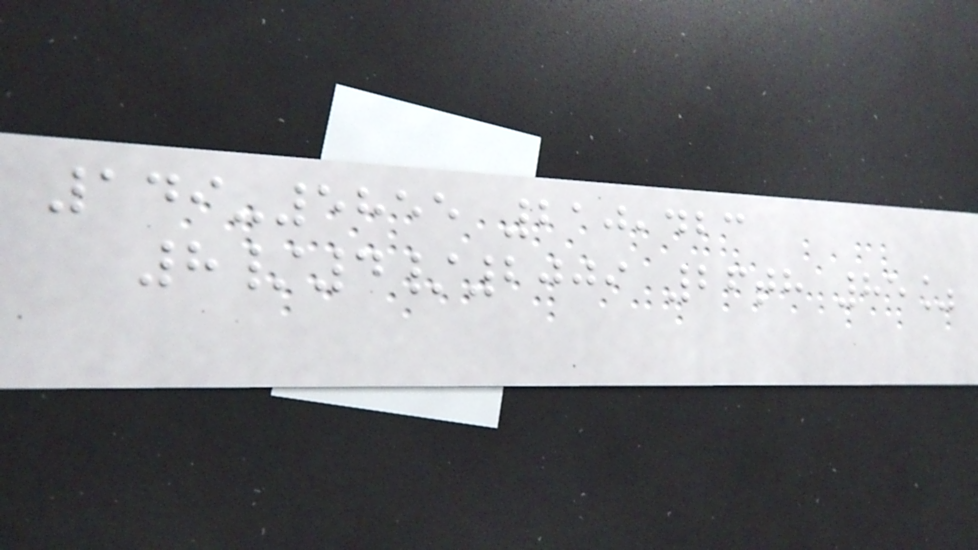149-5855 210,423
8/4/2009 26th 85%
